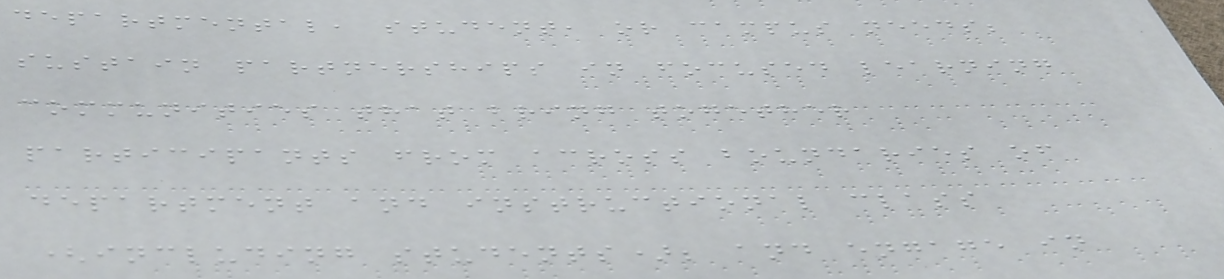departmental, student, or campus needs;
sustain partnerships in focused learning
communities that bring together
participants from across boundaries of
department and instructional class
(including students); and engage in
